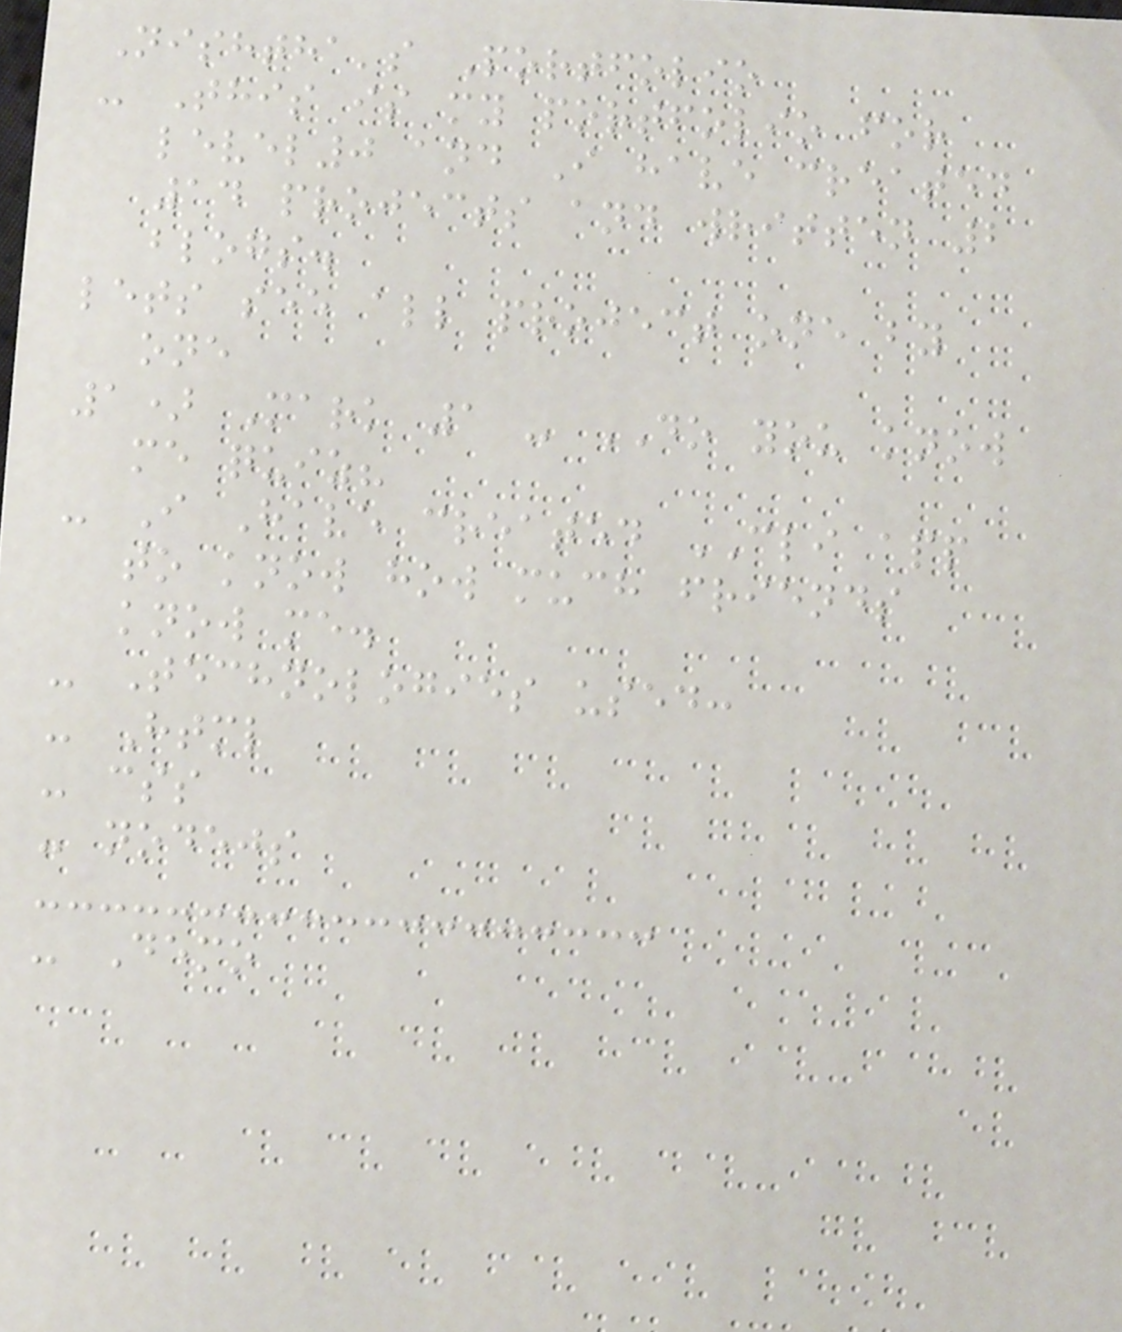Nishtha's Portfolio
- This is my portfolio for
level0 and I have created
14 projects and written 2
blogs.
lets see all project one by
one
1) Mark 1 - DO you know
me quiz?
- I Have created CLI app
to know how much friends
know me.
- Technologies used:
- Html
- css
- nodejs
- Demo
